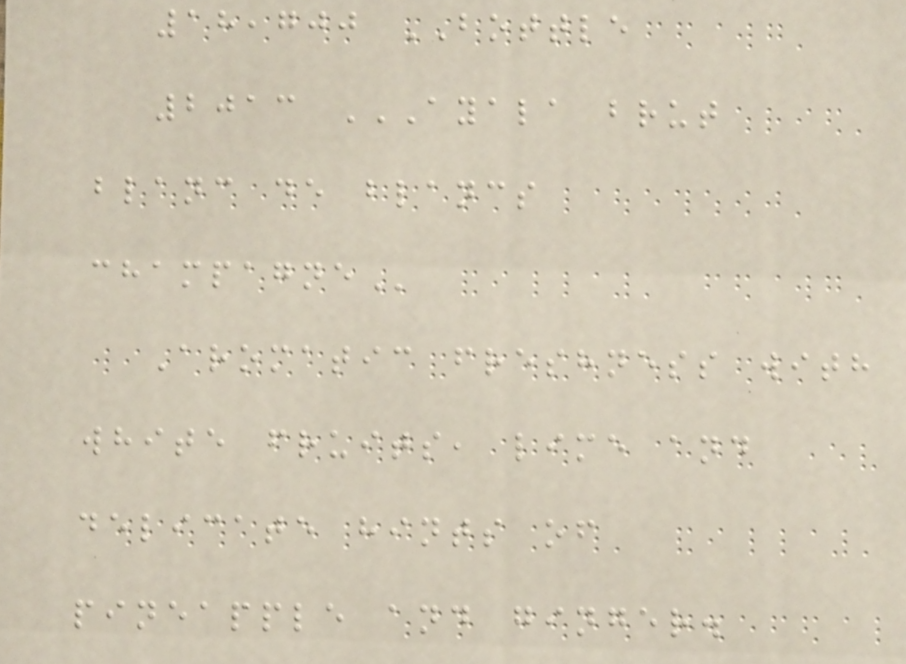18,700 BOTTLE
2013 AYALA BRUT
BLANC DE BLANCS
CHAMPAGNE
Aromatic freshness with
white fruits, lime and
delicate hints of
pineapple and ginger.
